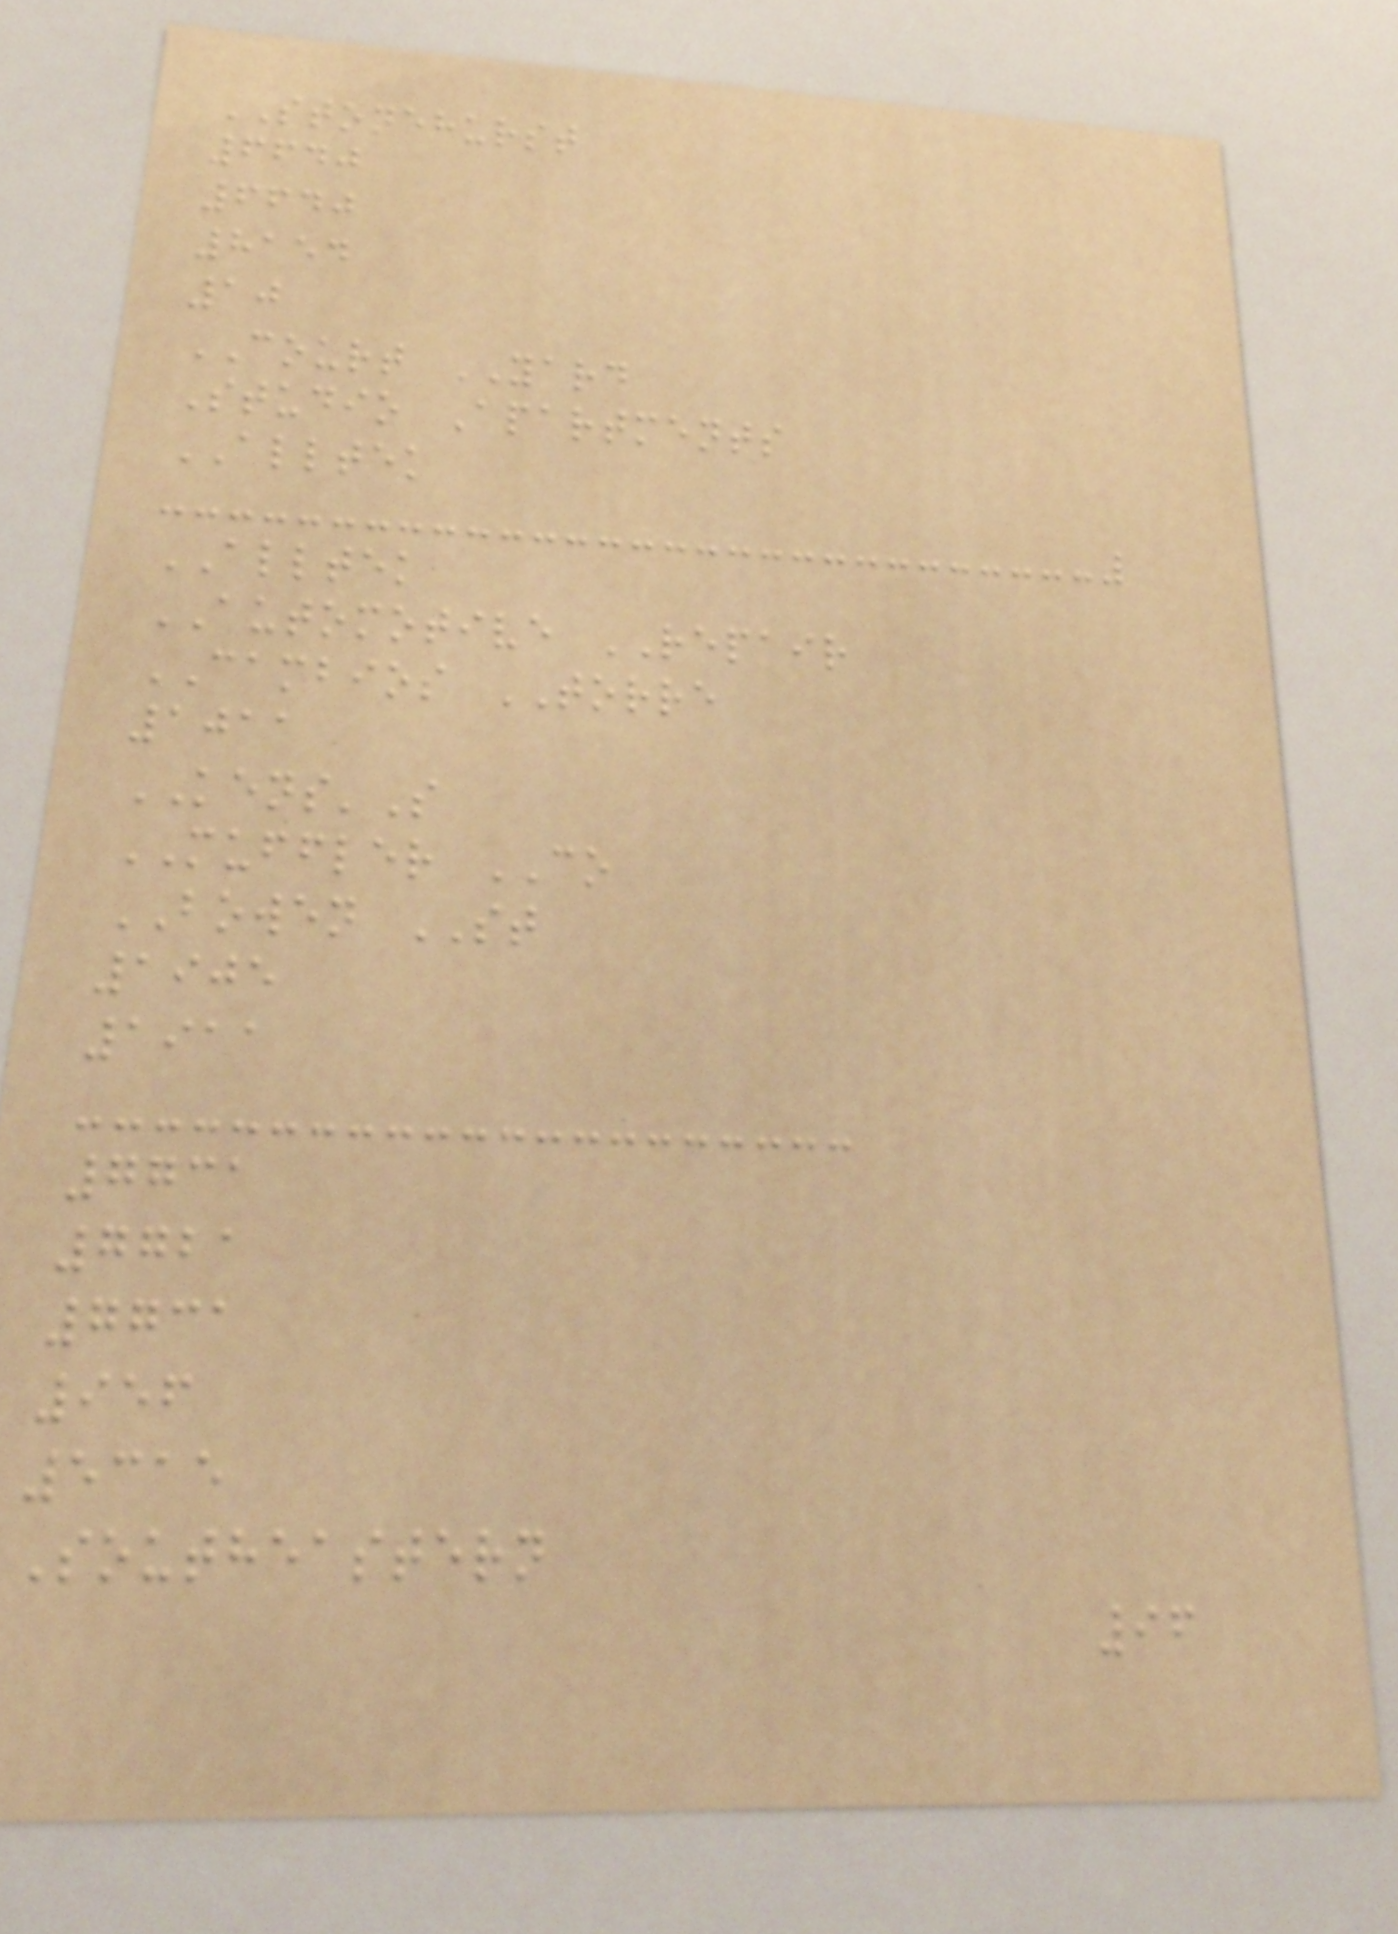STONEHURST
6640
6640
8154
10
COURT YARD
Studio Apartments
ALLTEK
ALLTEK
AUTOMOTIVE REPAIR
CAMBIOS TORRE
1011
KENS'S
MUFFLER CO
BOWEN ST
1905
1911
7731
7721
7731
956
5315
Southeastern
96
